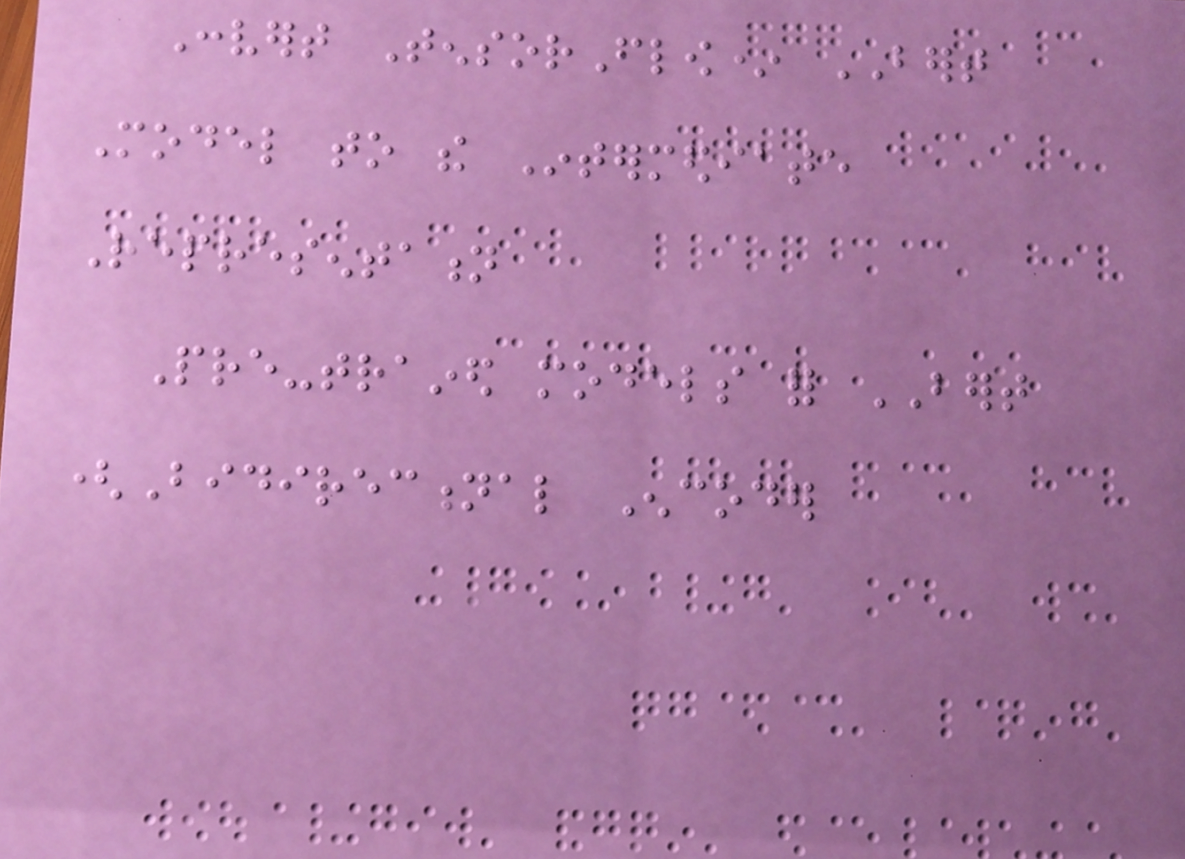Convert TensorFlow* BERT
Model to the Intermediate
Representation
Pre-trained models for BERT
(Bidirectional Encoder
